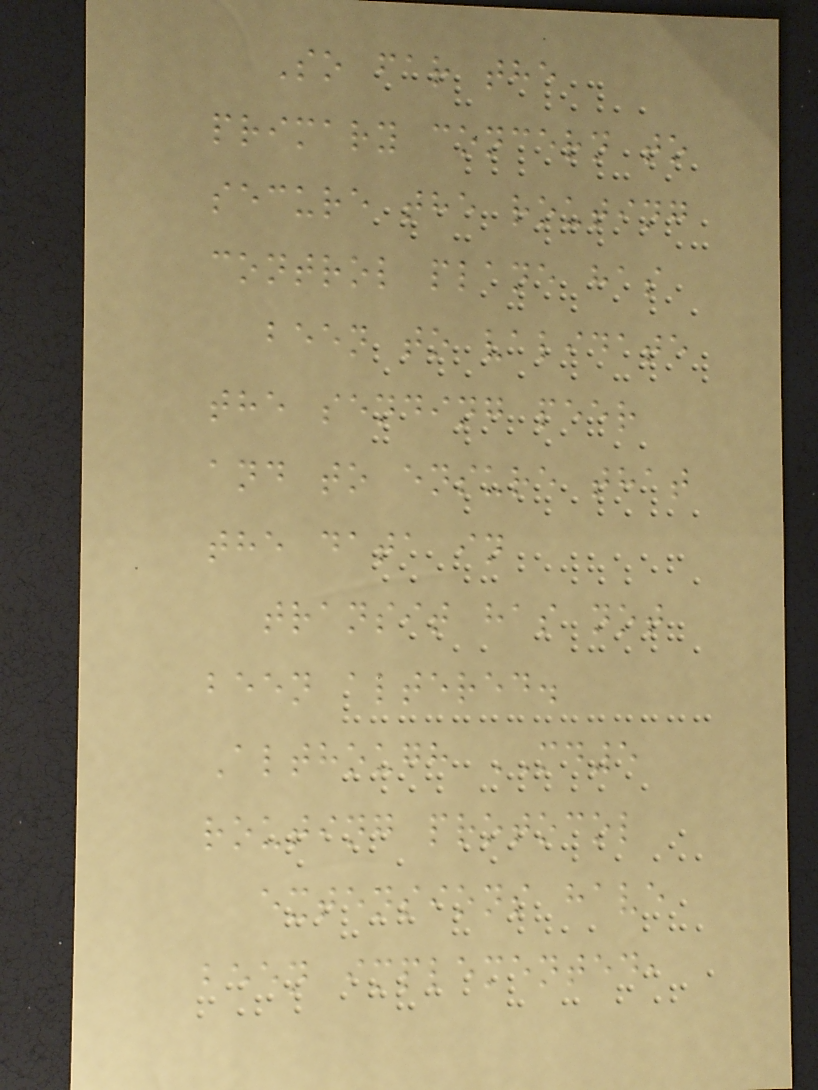So far the
primary concern to
secure the routing
control plane has
been to validate
the sending peer
and to ensure that
the data in
transit has not
been altered.
Although MD5
routing protocol
extensions have
been implemented,
